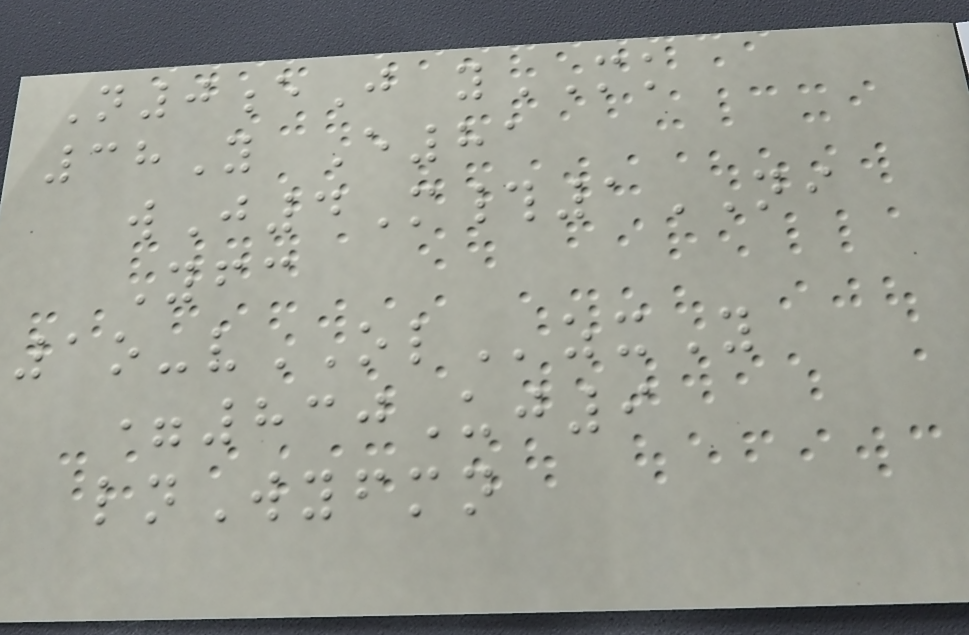N0eJ yMK
38Y E81
wJ4M#1NI
Yfc
1o-vOLzxY
=830Uj9
lnWyfmn
